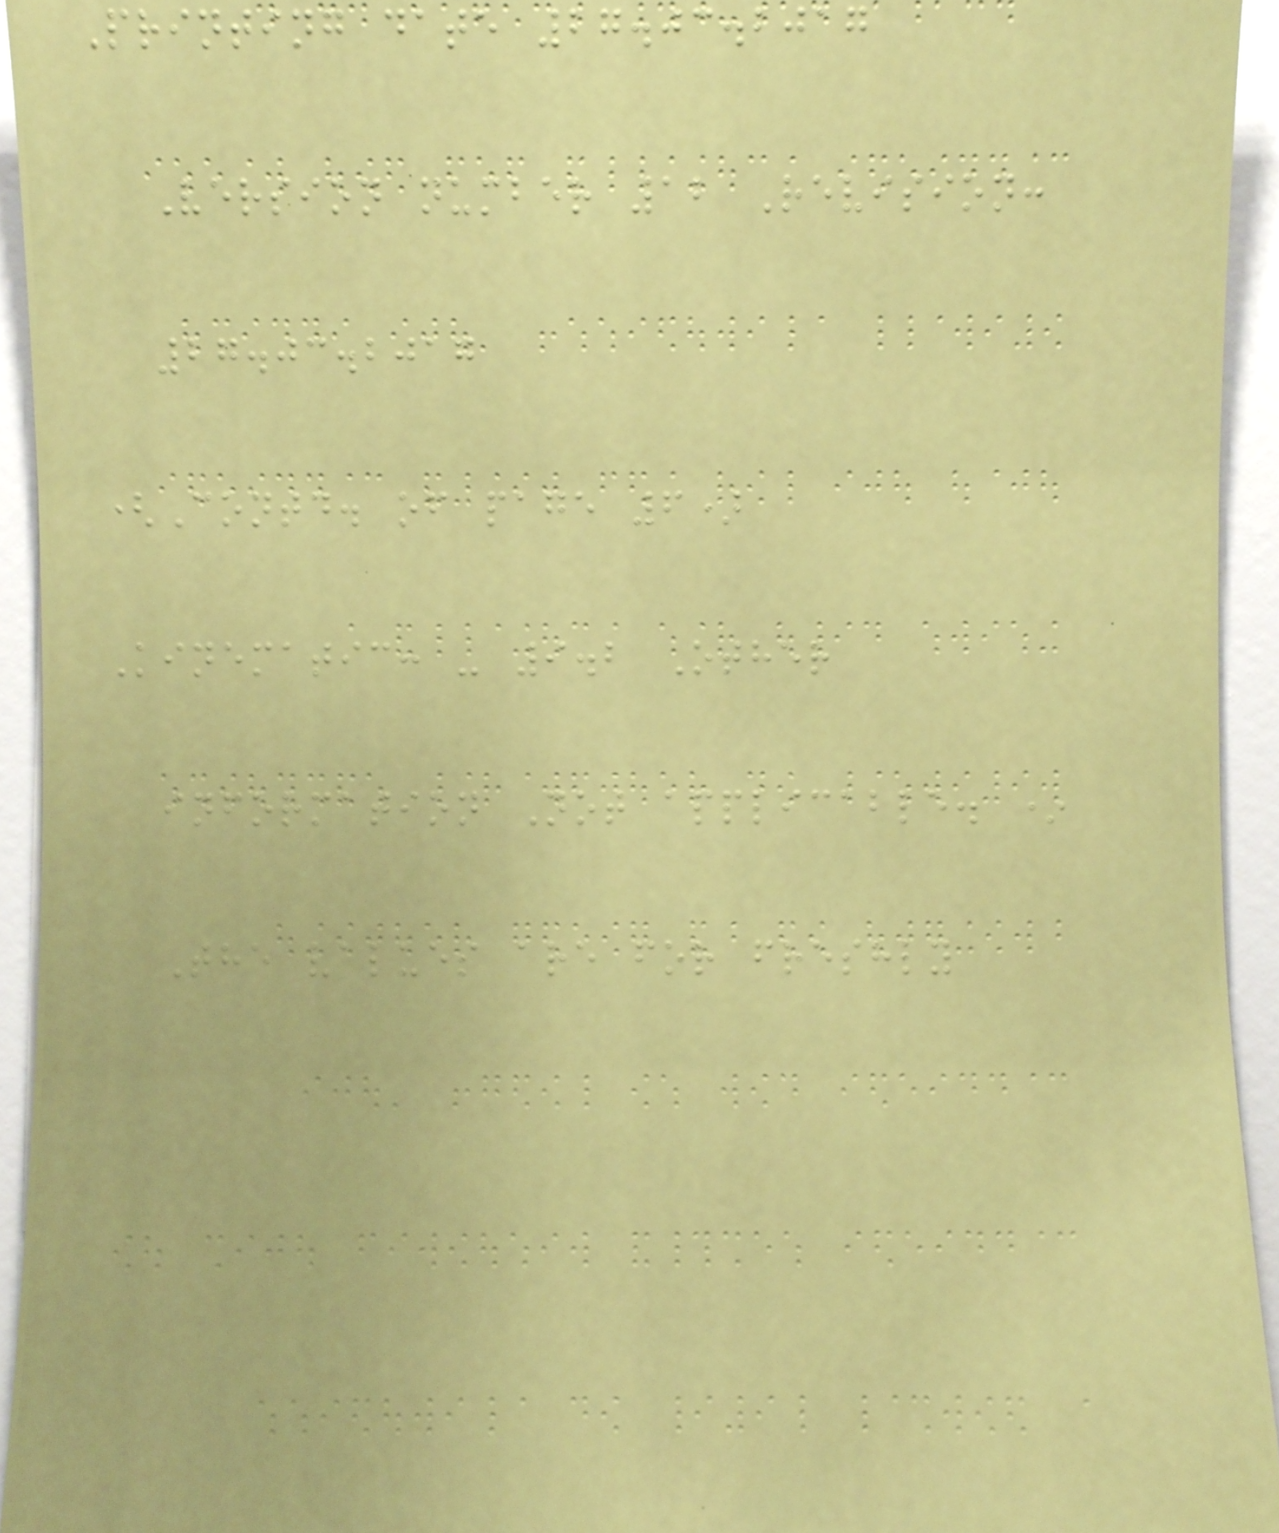Printing date 27.03.2017
Version number 12 Revision:
27.03.2017
(Contd. of page 6)
Kinematic: - 9.2 Other
information Not applicable. *
The values are for freshly
